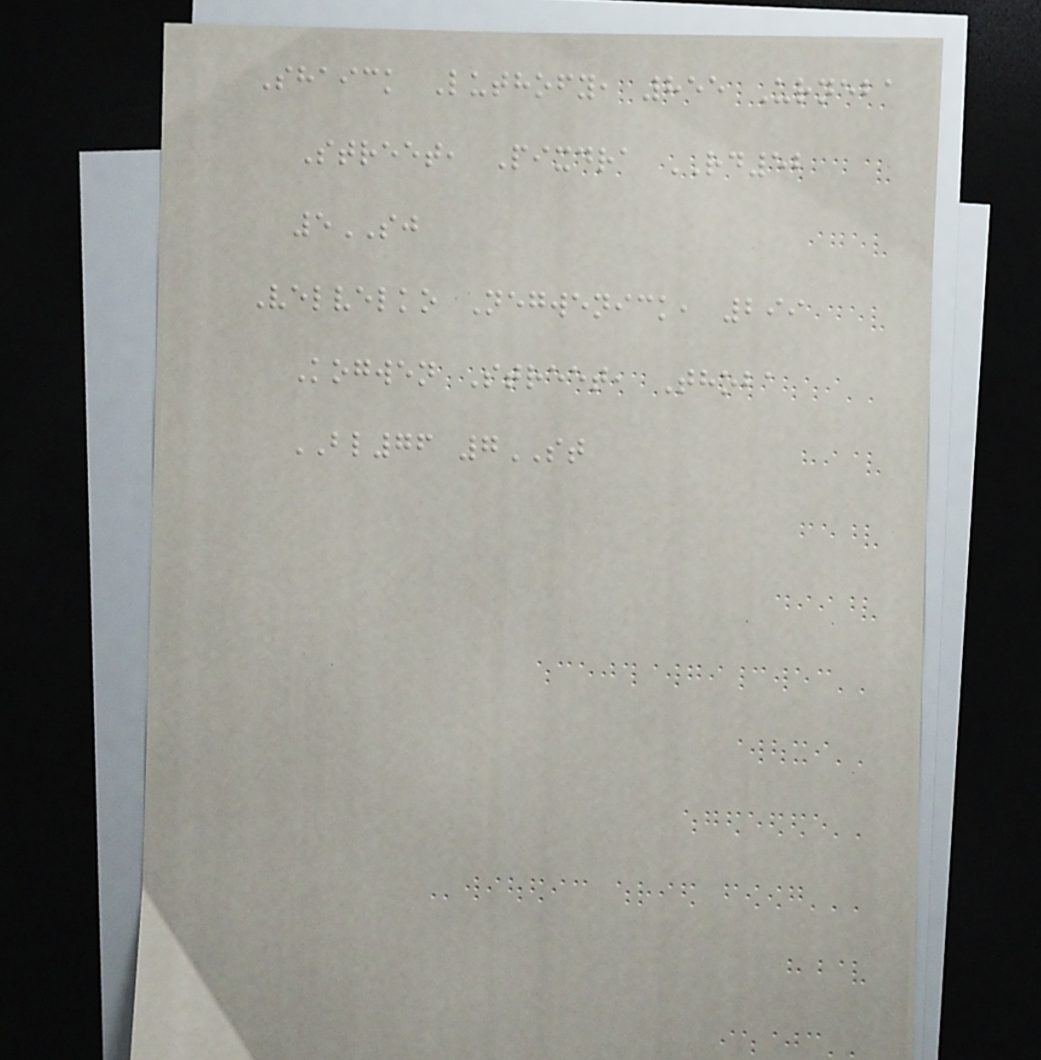Shaick Luthofy, 855 Urneba
Street, Pixdra RD52
5SJ
Velvelko Negwenick, 299
Kogwen Street, Thoba
BL76 7ST
